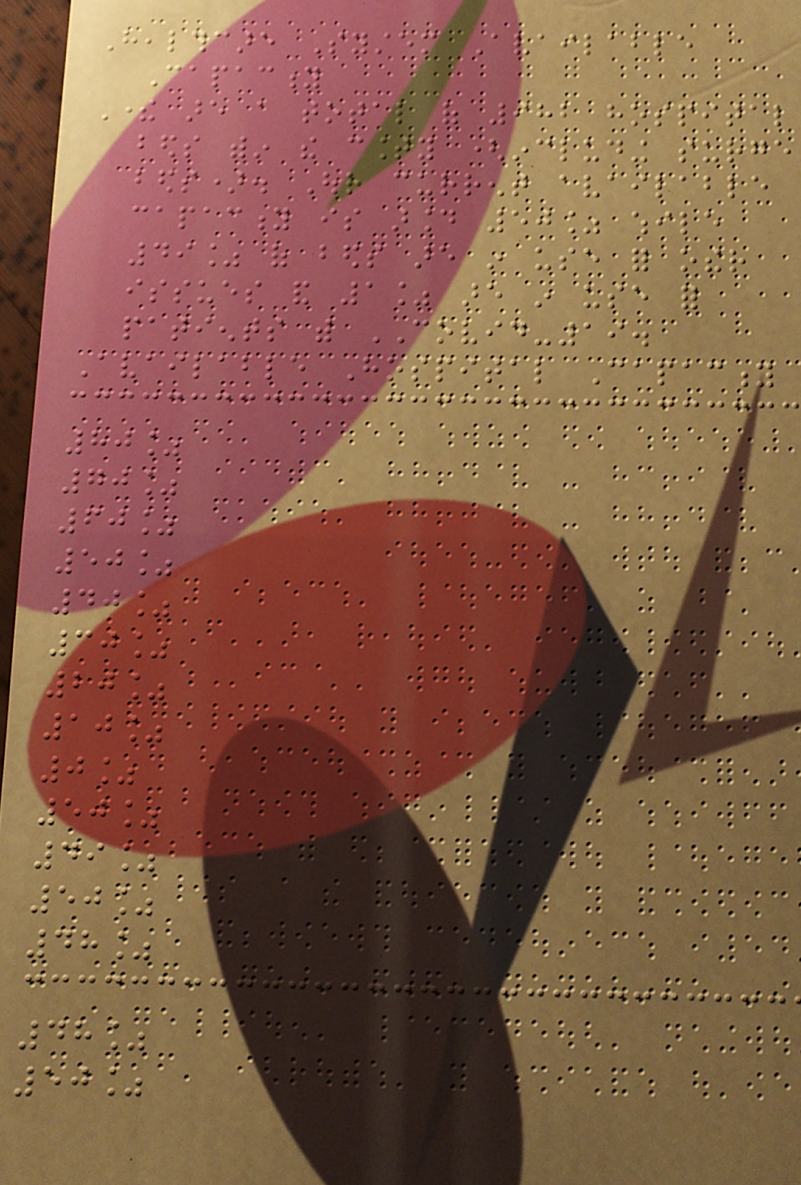Healthcare System Available
Capacity
There are a total of 982 hospital
beds within the county (including surge
beds). Our current available
capacity is around 50% while
49% of beds are in use for other
issues and 1% are in use for
patients with COVID-19.
Available Hospital Capacity
80%
70%
60%
50%
40%
30%
20%
10%
0%
50%
49%
50%
48%
48%
50%
